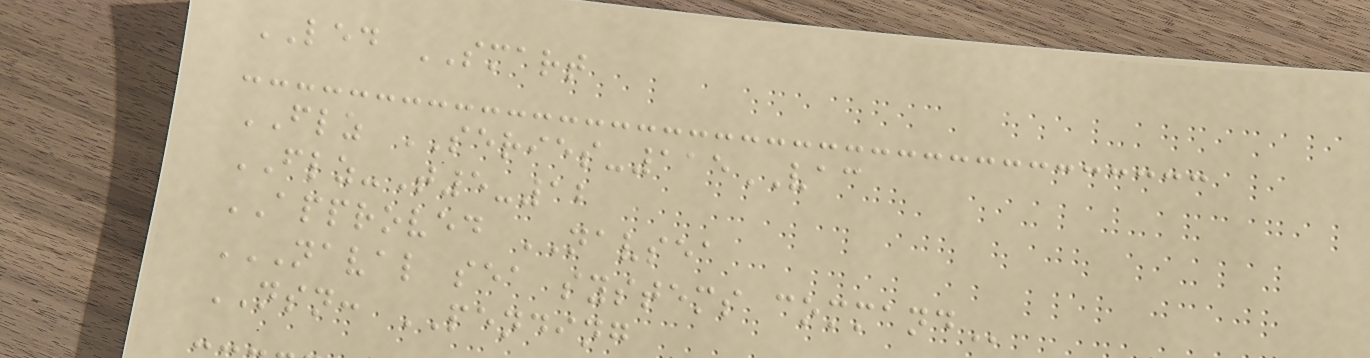LED SMART
FLZ SERIES-115VAC
FLZ-T5-12
APPROVED NAVSEA
NAVAL SEA SYSTEMS COMMAND
NSN: PENDING
